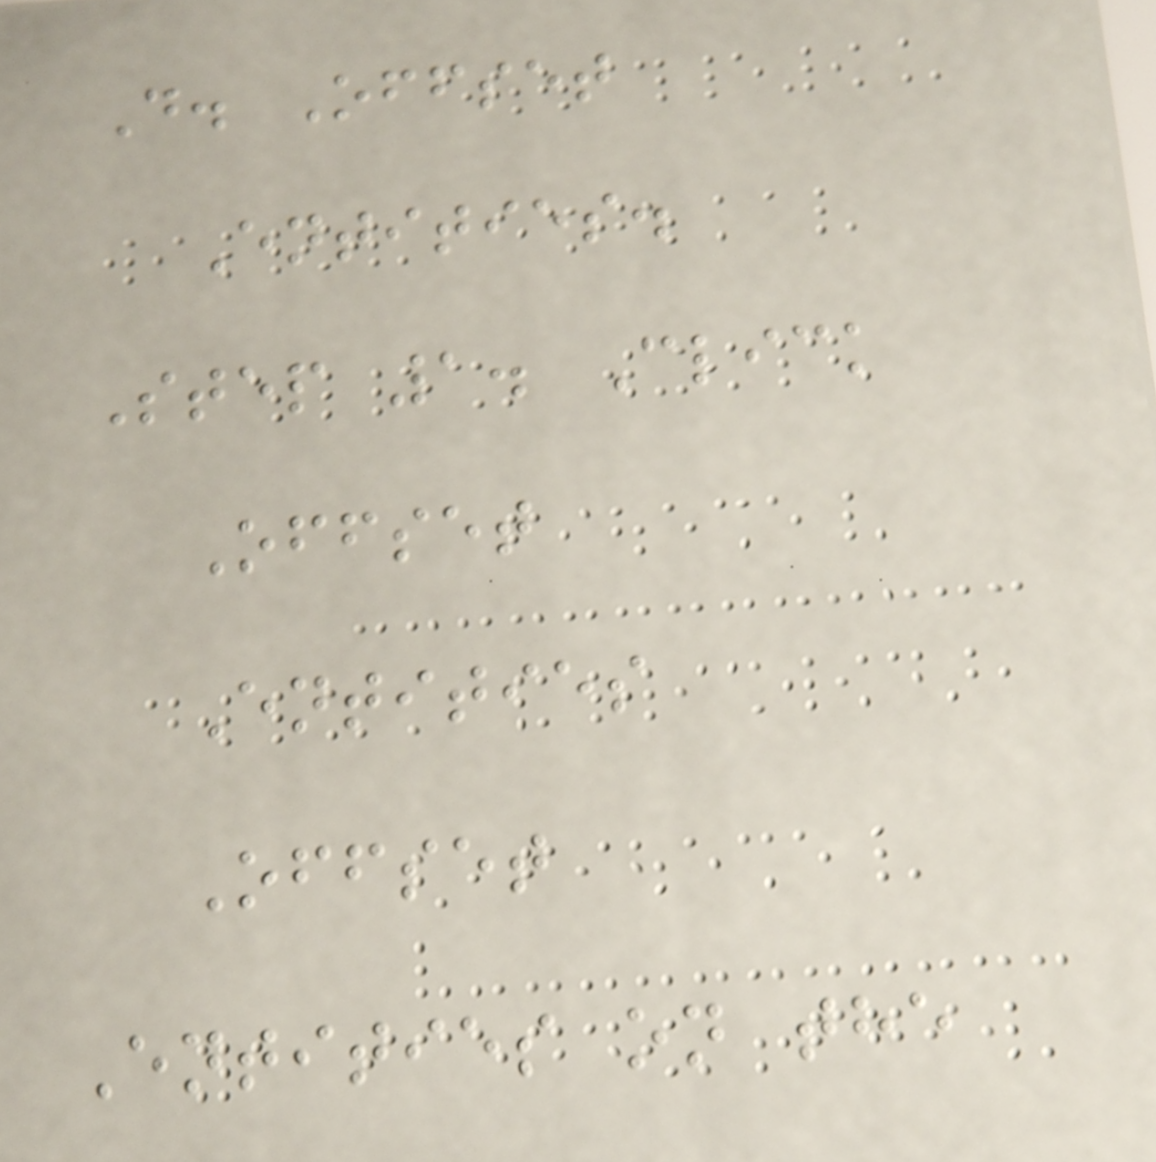D. Offset
Entities.
Step 1. Click
Offset
Entities
Offset
Entities on the
